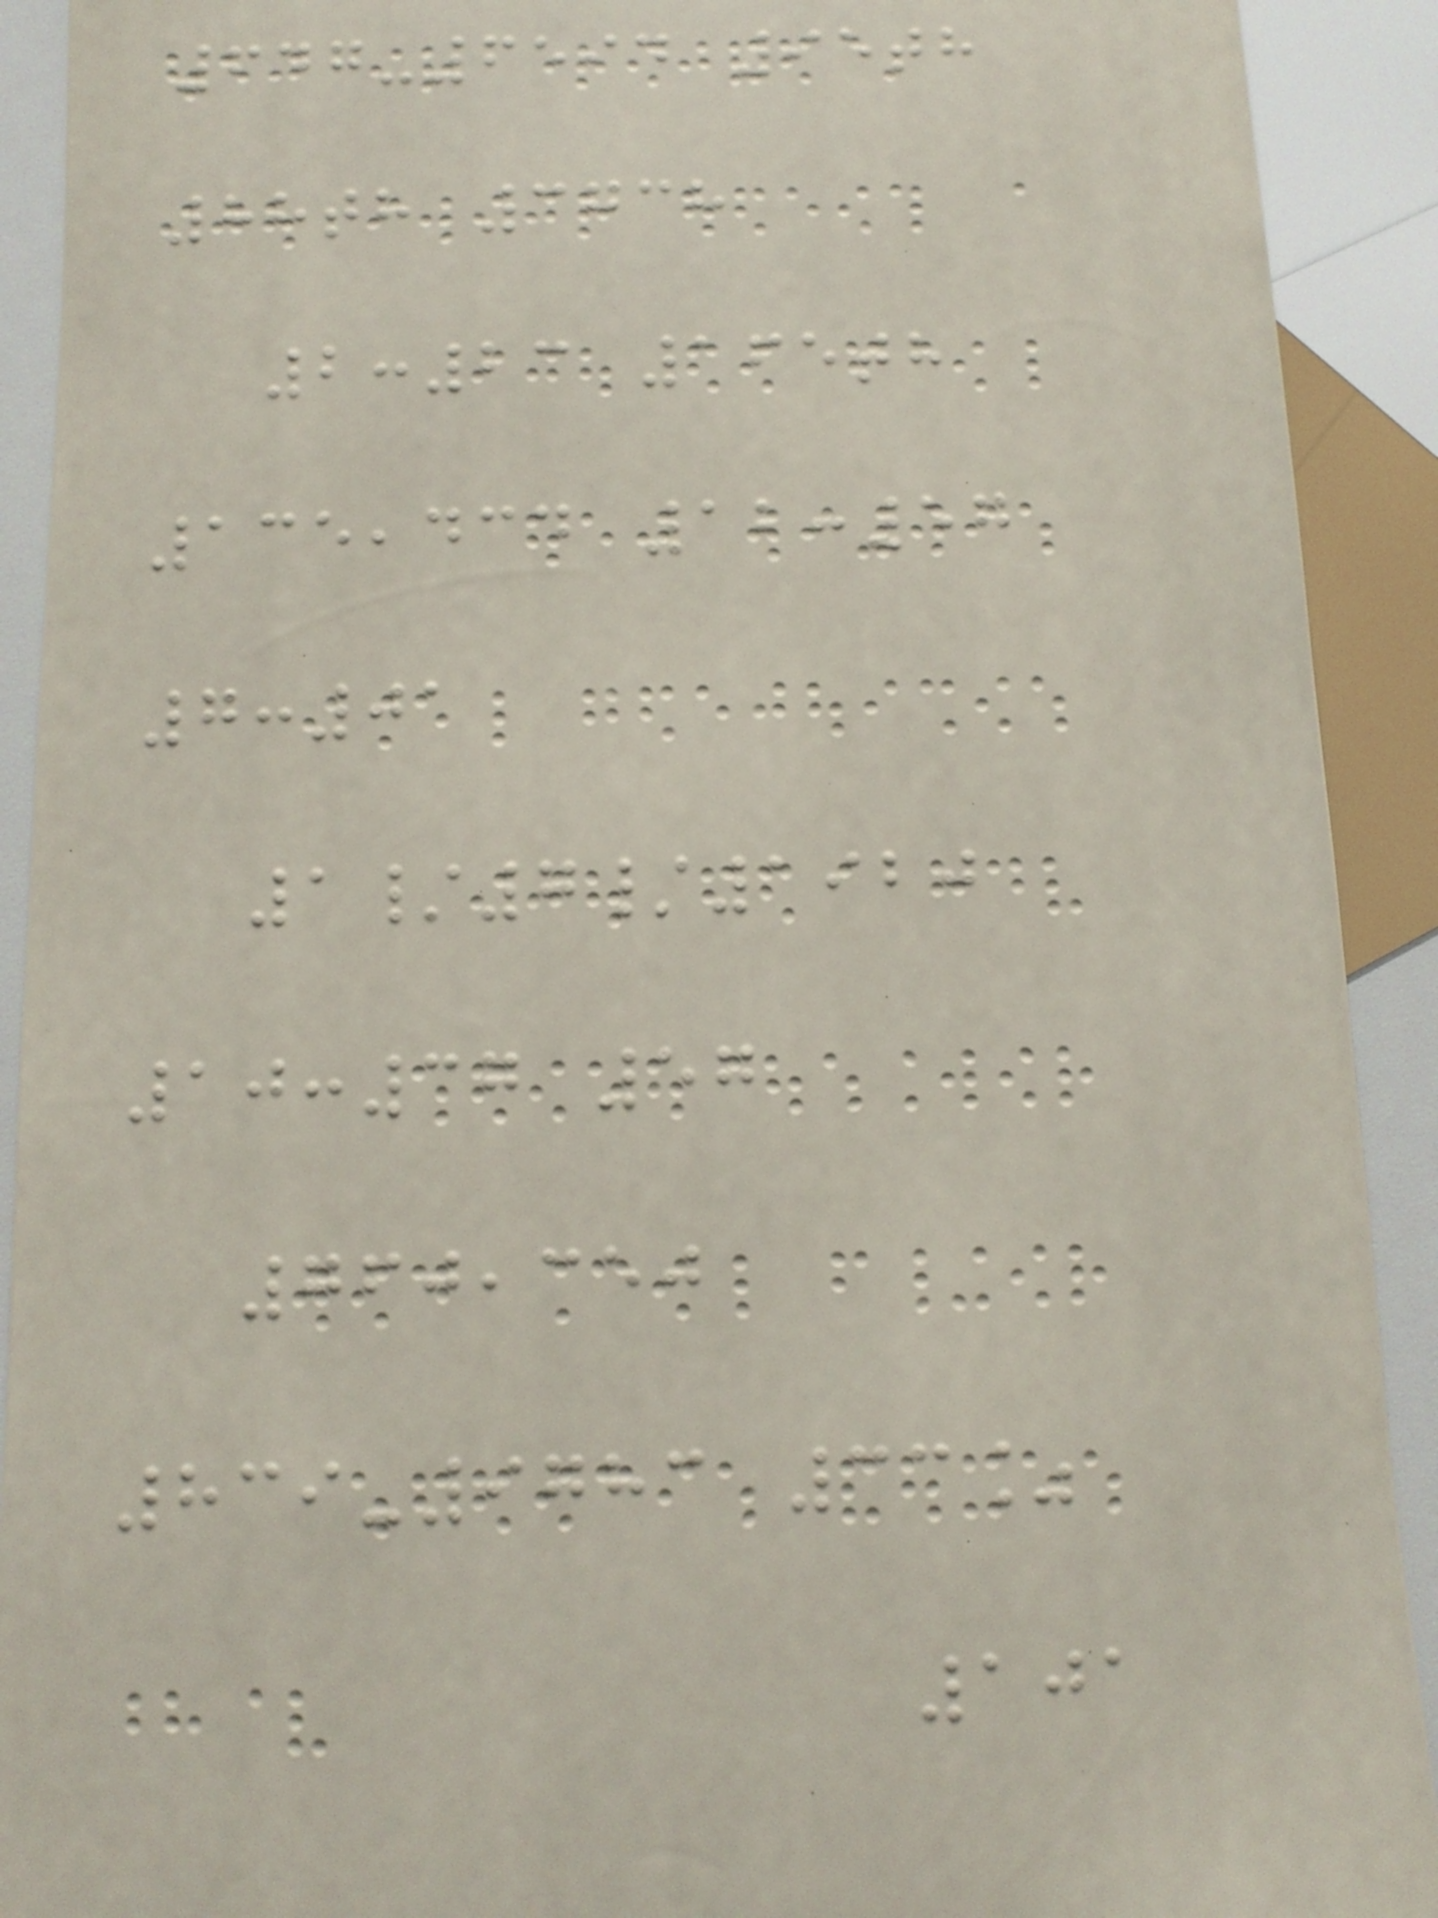647-6594 95th
88th 3738
2:23 165th
135,434 12:57
7:01
1/7/1920
10:37 57
760,350
839-9783 33%
101
